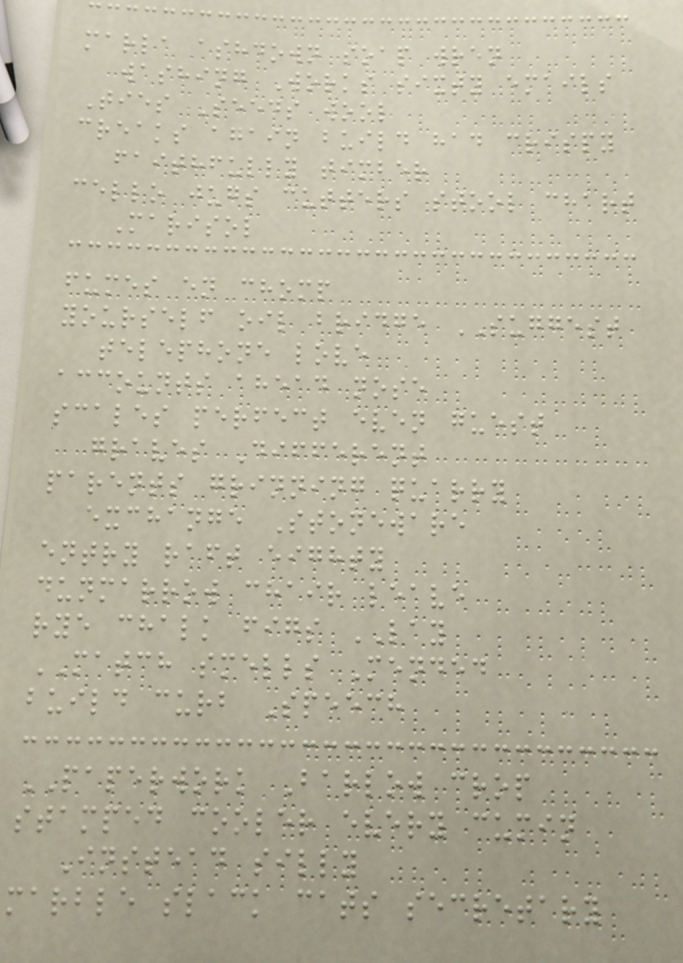marla ashdown soap wren
washing Works sixty emails
Ties Seeds wool
creaks again build had crispy
faithfully timber
cello jugs cutters stool chart
Marisol
fumes en chomp
yourself oil bridge SUGGEST
telephone love
accounts ahead nose
scales perfect even guest
graves Different
parents grinning quarry
exchange Stoneware
entry raft eighty
dunmarrow chair leave
rye chalk figs LAY
MATCH smells Mended
build curb Speech
PAPERWORK Barlow crop
stamped cooler every cumin
Instead silly
marble slack cats secretary
